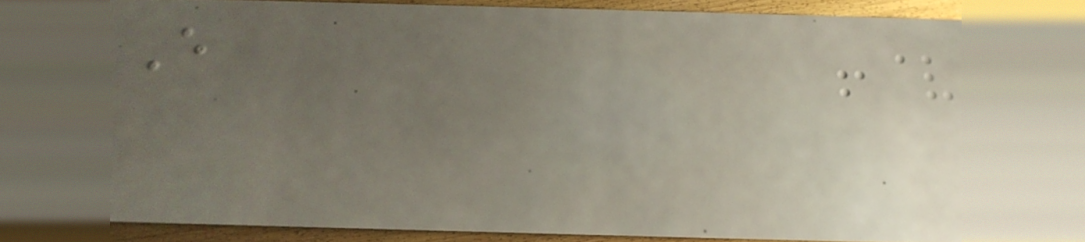Every
